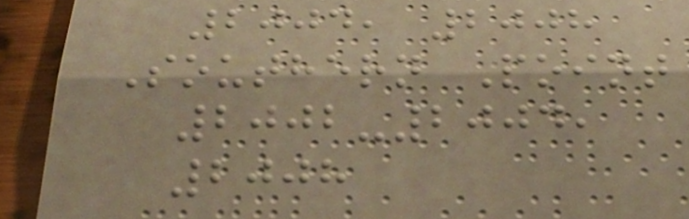2004, 2008
Southern Point
2002-2004,
2008
